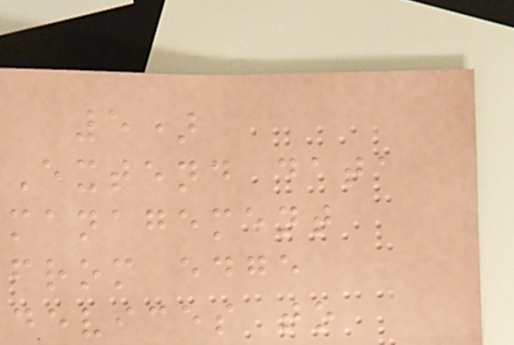5)
Extend data
management
from edge
devices to
